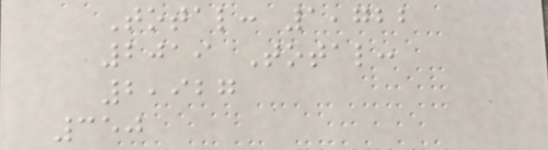Total: 1,722
2019 Total:
2,927
350
